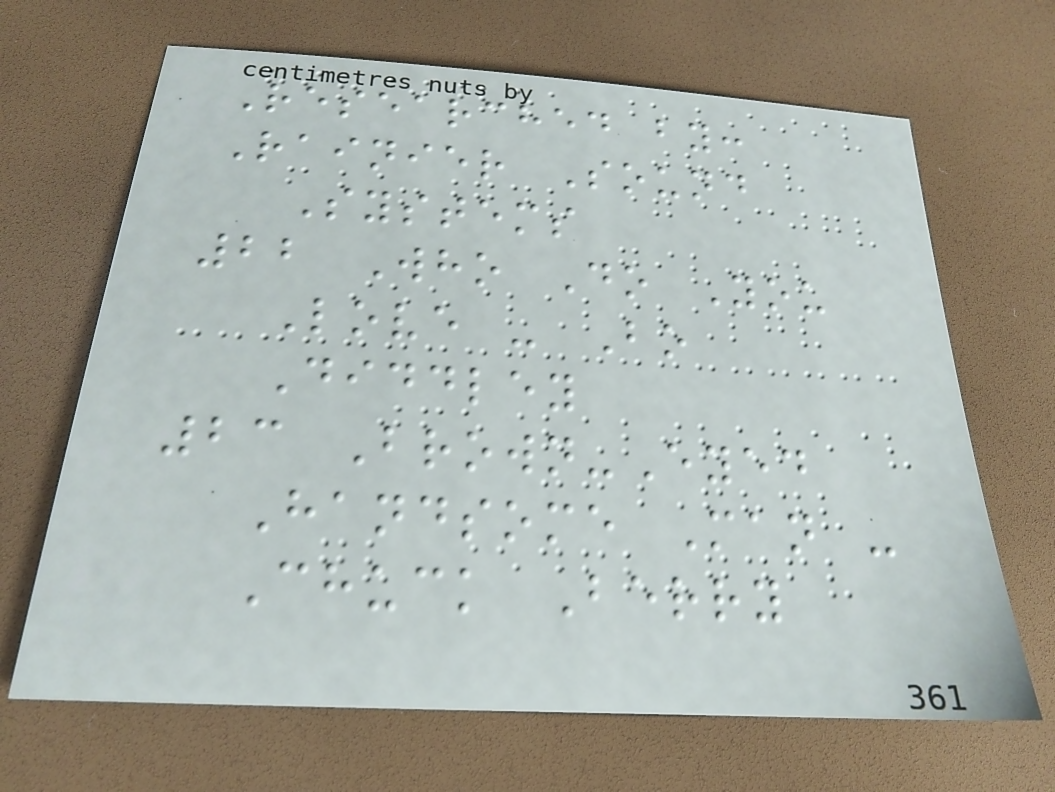Researched by:
Rainier Sound
Systems
22 Who Do You
Love - Bo
Diddley
23 Brown-Eyed
Handsome Man -
Chuck Berry
